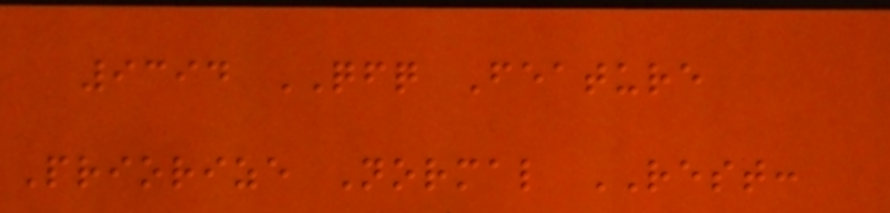9394 QFQ Feature
Priorize Normal REST:
